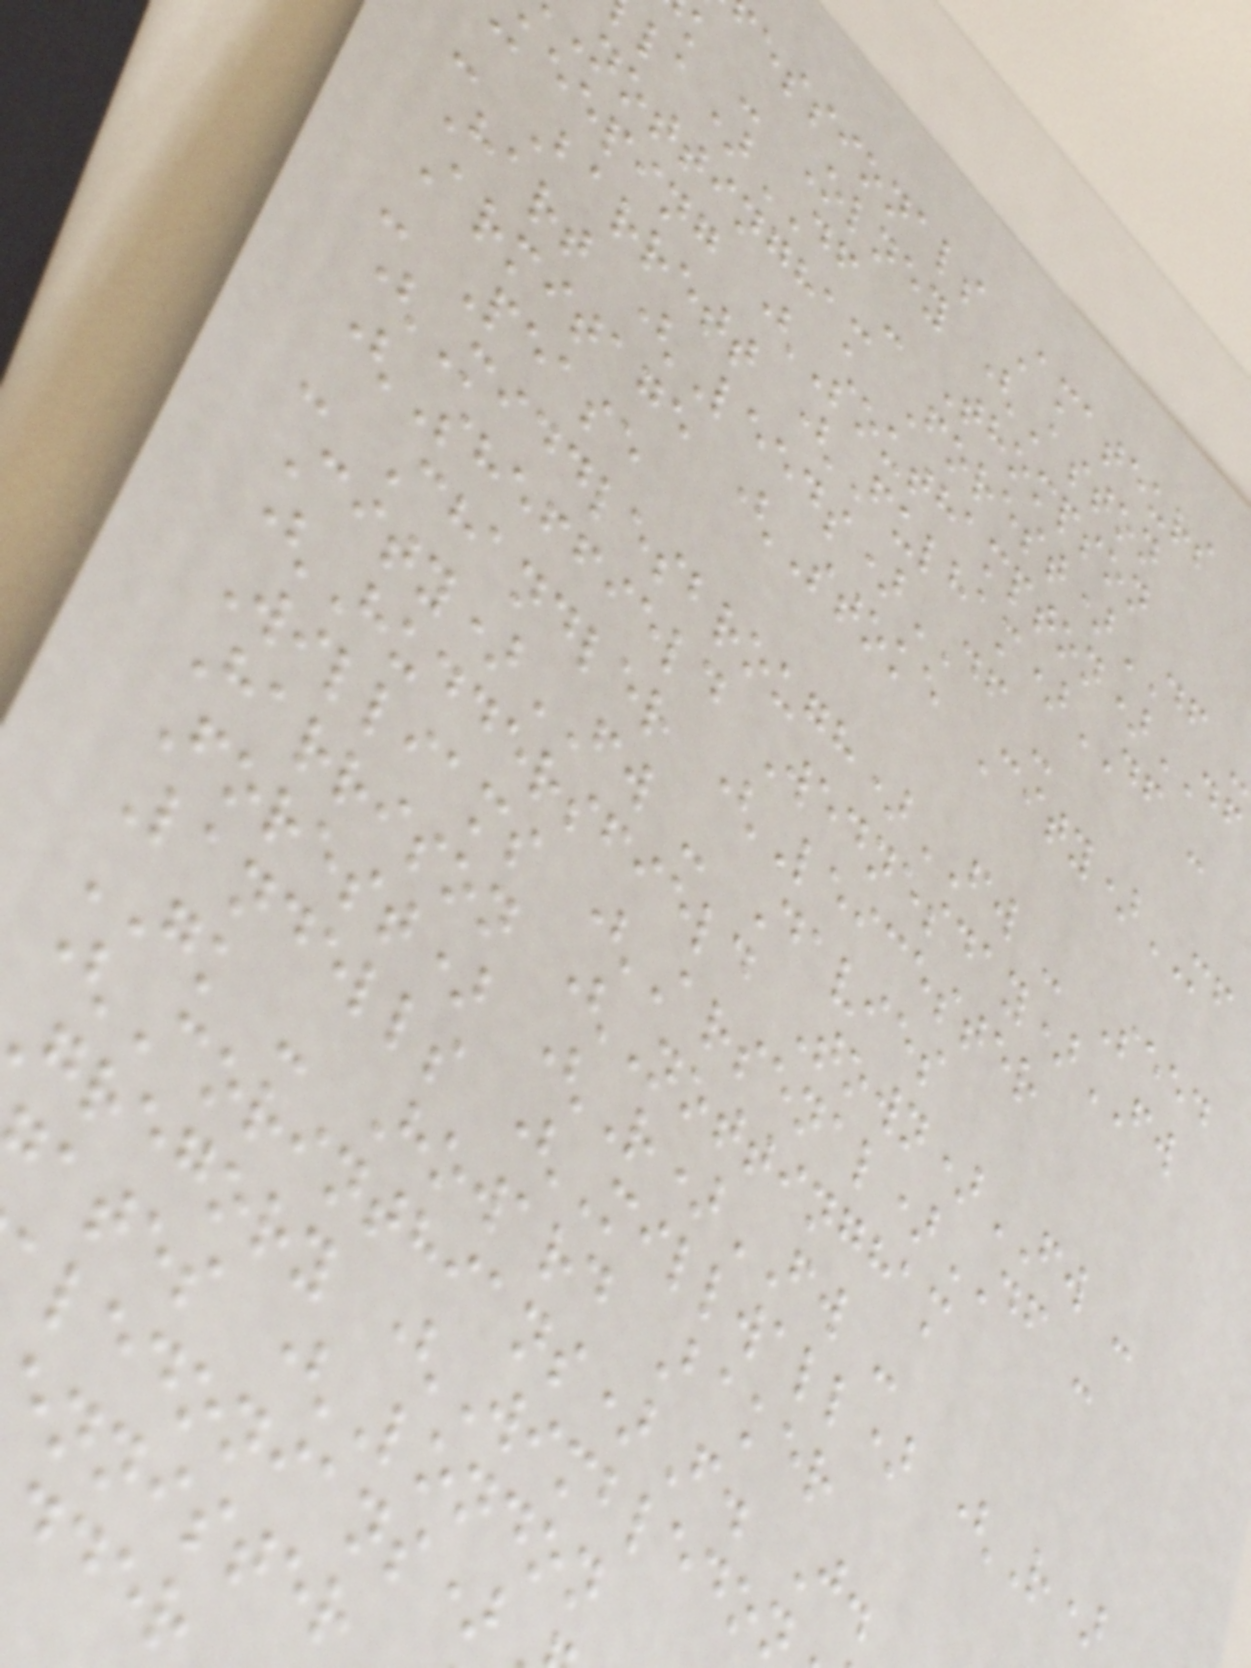essionals Amateurs
k - Olney (Aston
la)DF - Thompson
nottingham Forest)DF
keeping (Southampton)DF
- Barrett (Fulham)DF -
Hart (Leeds)DF -
Armitage (Stoke City)MF
- Pease
(Middlesbrough)FW - Seed
(Sheffield Wednesday)FW
- Chandler (Leicester
City)FW - Davies
(Huddersfield Town)FW -
Williams (Arsenal)DF -
Harrison (Nottingham
Forest) (R)FW -
Landells (Millwall) (R)
GK - Howard Baker
(Corinthians)F. J.
gregory (Wimbledon
ates (London
